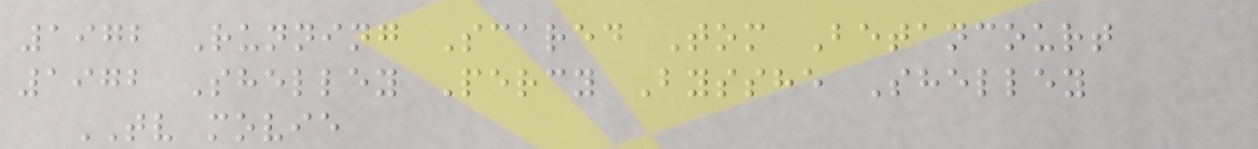1972 Running Scared Tom Betancourt
1972 Shelley Percy Bysshe Shelley
TV movie
